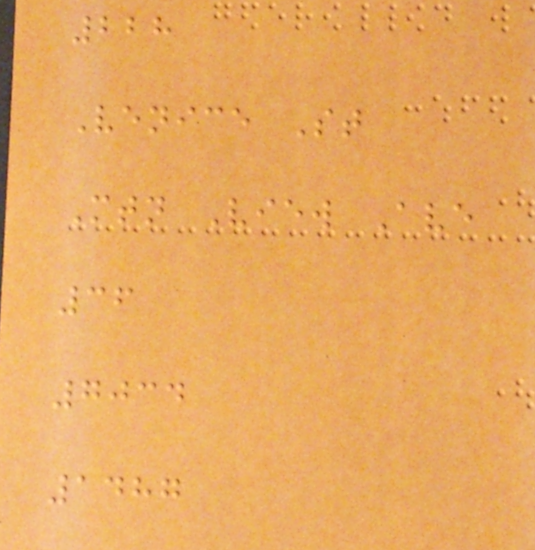228
Venice St
Mtn View Ave
36
7034
1487
